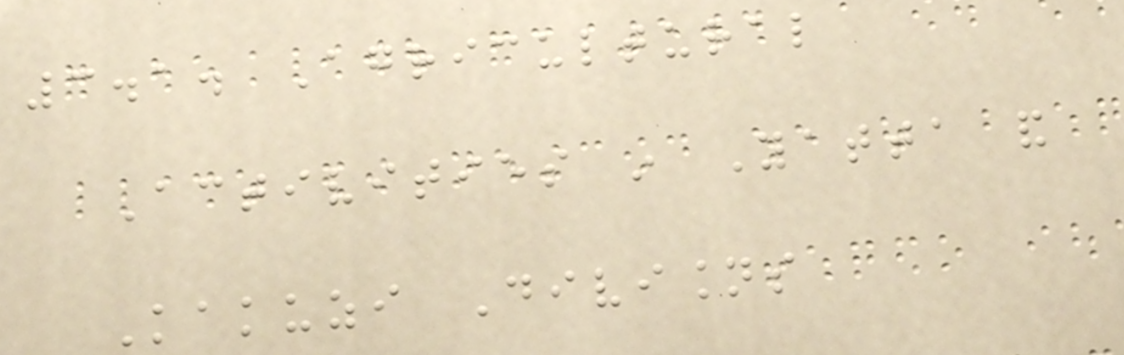3.1. Agricultural
Activities in Yatta and
Kakuzi Divisions
